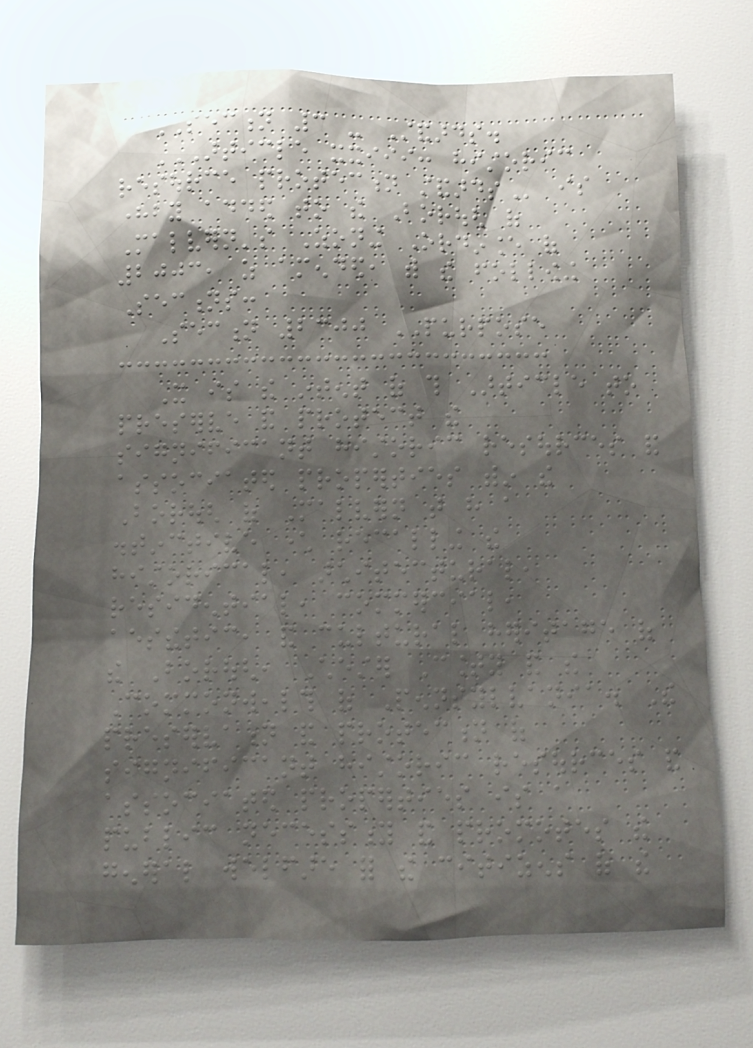SECTION 3 - Standards.
ARTICLE XXIII: HISTORIC
RESOURCE PROTECTION STANDARDS is
hereby added to the Borough of
Malvern's Zoning Ordinance of
2003, as amended, with the following
Sections:
Section 2300 PURPOSE
It is the intent of this Article to
preserve and protect the
significant historic resources and
associated properties within the
Borough of Malvern that have a
distinctive character recalling the
historical, architectural,
residential, commercial,
aesthetic, and cultural heritage of
the Borough, Chester County and the
Commonwealth of Pennsylvania. The
preservation and protection of
significant historic resources and
associated properties is a
public necessity and promotes the
general welfare for the citizens of the
